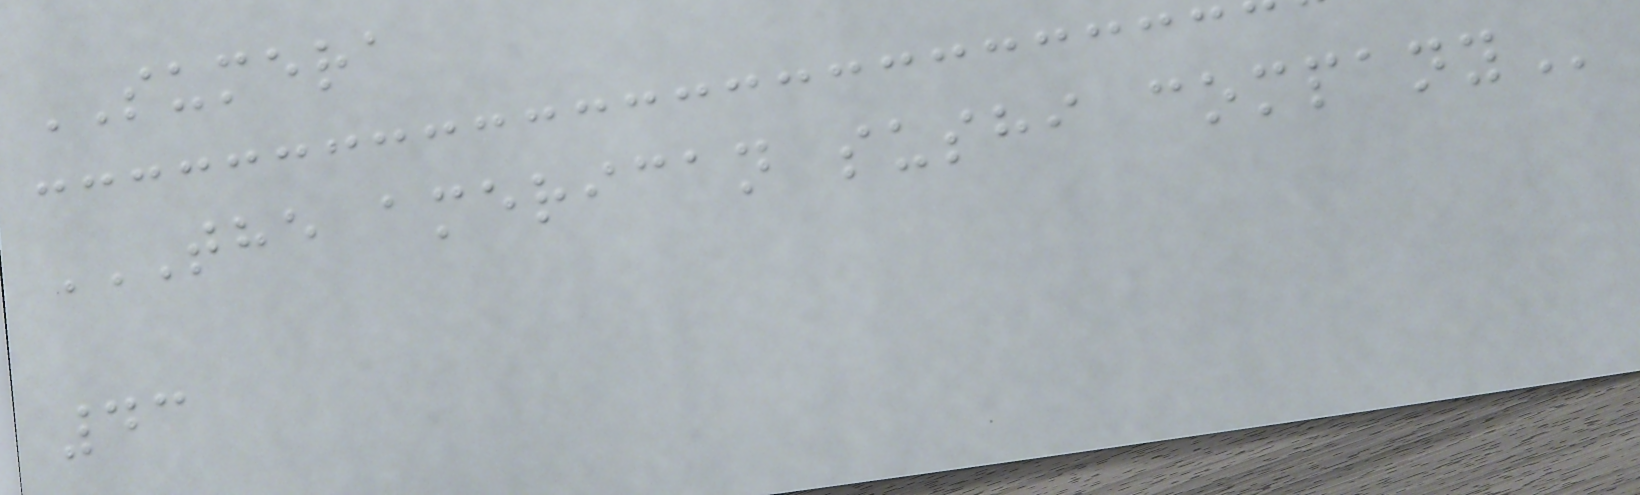SUMERA
THE AMERICAN SUSHI COMPANY
43
